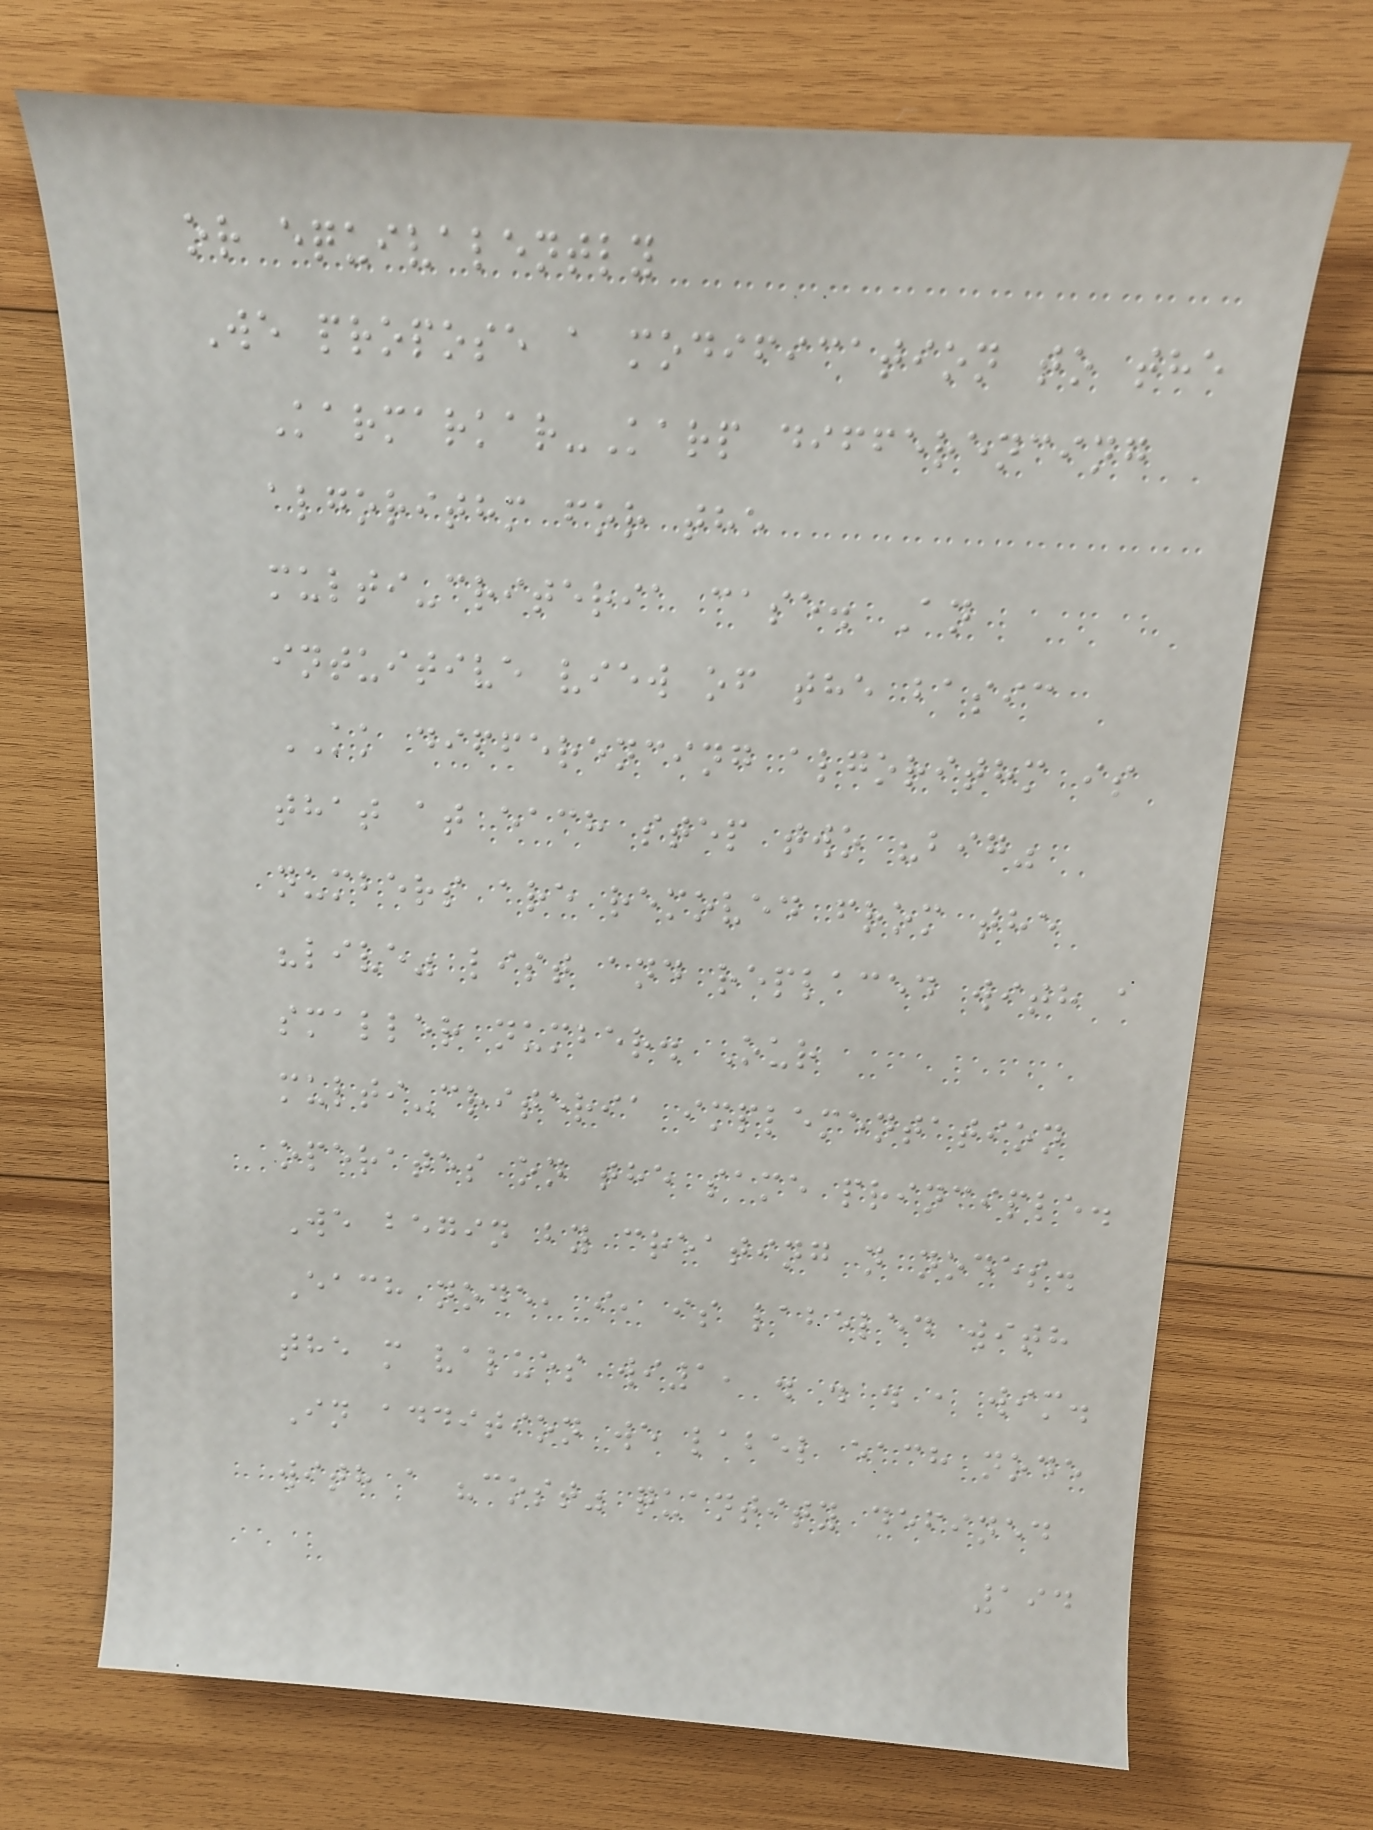or equivalently
We propose a modification to the
Karmarkar-Karp differencing
algorithm for the
multi-criteria case. An
intuitive view of the basic
KK differencing algorithm is
that at each step two "big"
numbers are removed from the
"live" list and replaced with a
smaller number. Our
multi-criteria implementation
operates on the same principle.
We begin by creating n nodes.
Each node, i, is labeled with
the m values wi1, . . . , wim.
In addition we label each node
with a "cost" quantity defined
194
